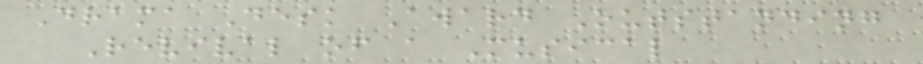Drama Desk Award Outstanding
Revival of a Musical
